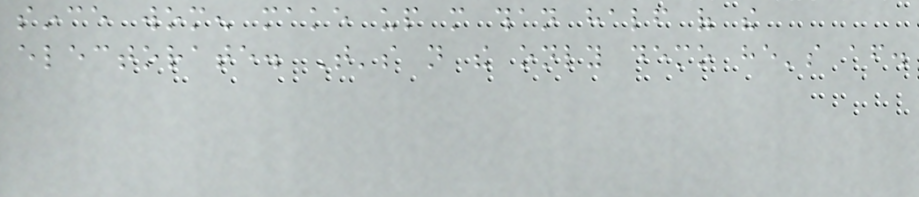since women make up more than half of the
electorate. That's not the only demo he's after.
